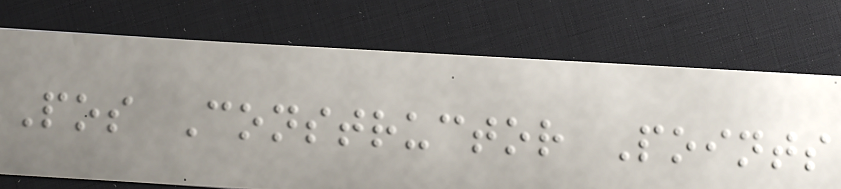Pos Constructor Points
